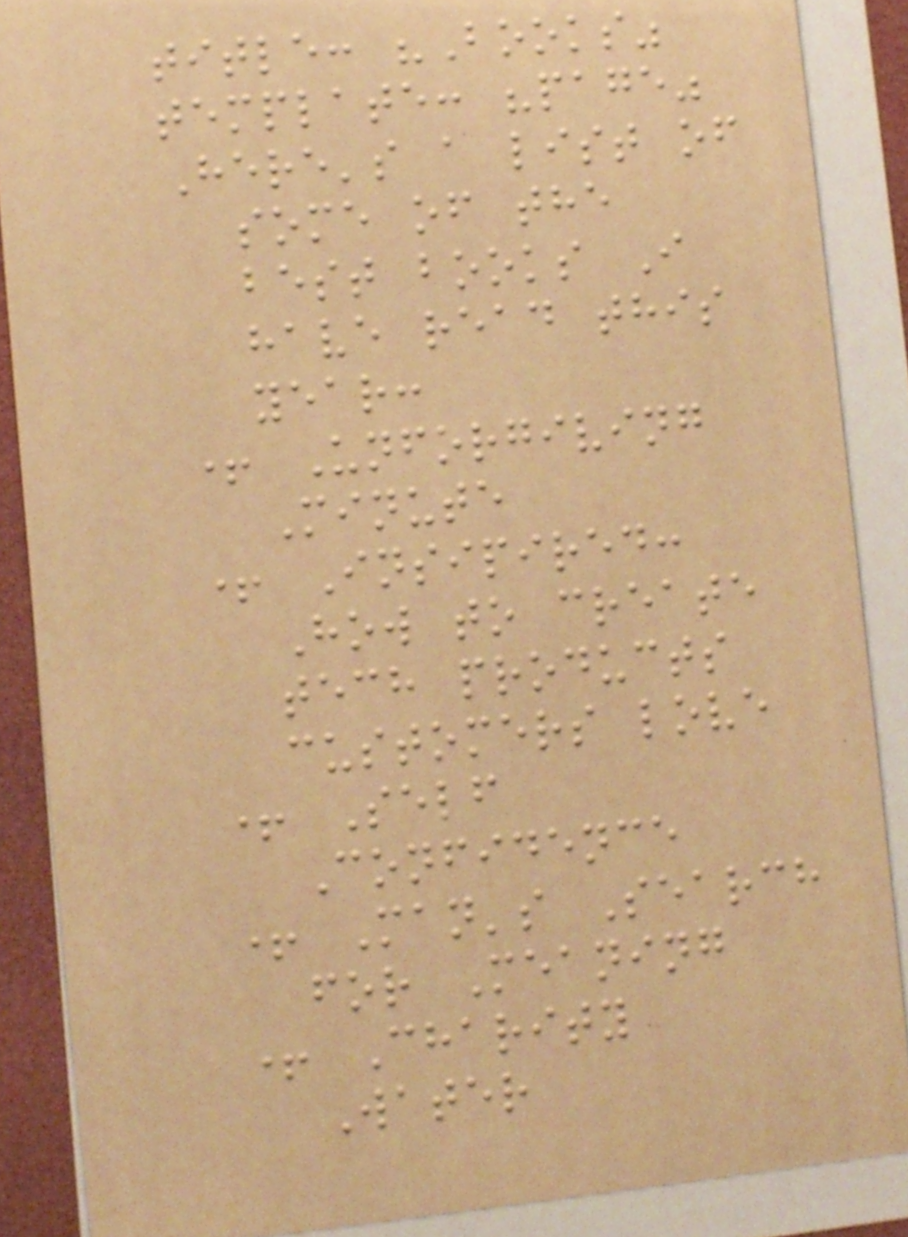title: "Books"
template: "page"
Here's a list of
some of the
best books I
have read this
year:
+ Unforgiving
Minute
+ Insipired:
How to create
tech products
customers love
+ Self
Confidence
+ Man's Search
for Meaning
+ Charity
Water
